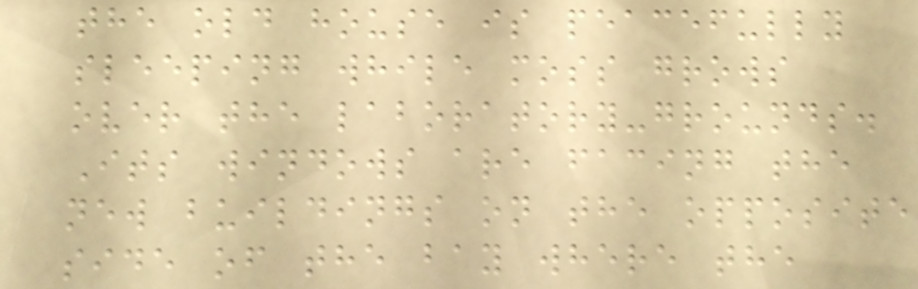the old house is peacefully
sleeping while moss grows
over the laboratory-grounds.
Its windows are facing the
new buildings on the opposite
side of the bay where the
